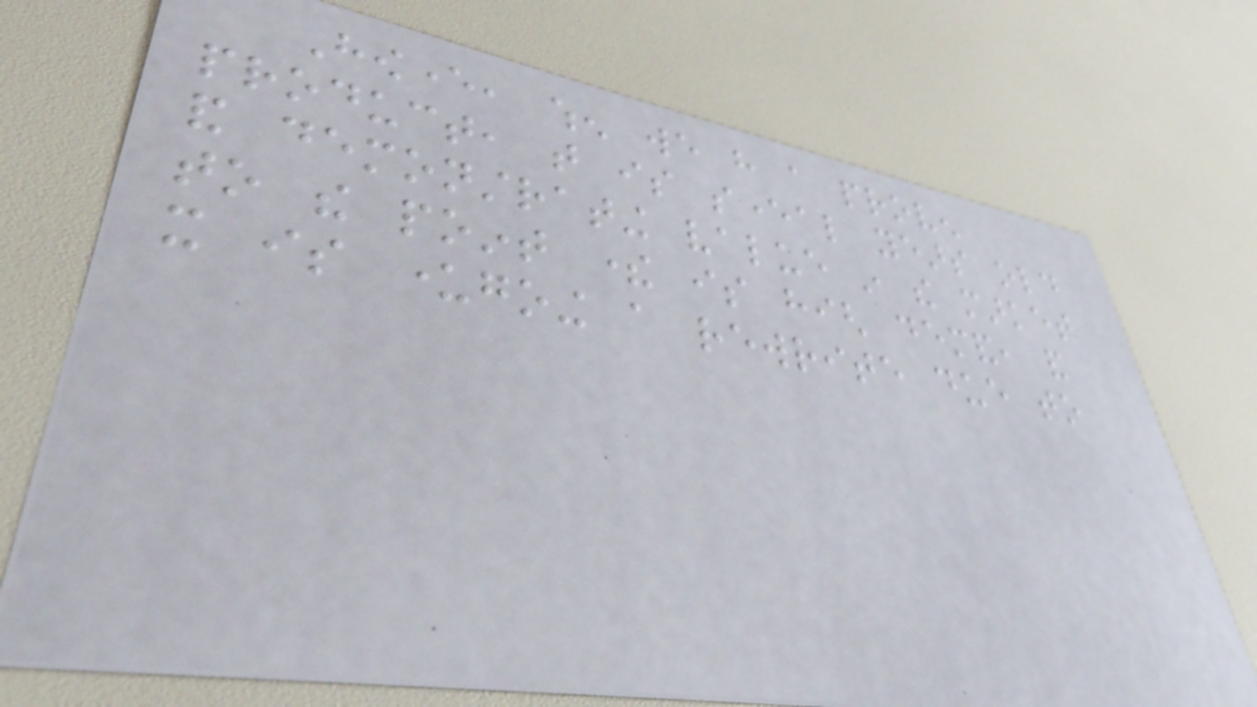However, when we have a proven
product, that is several years old
and demonstrating value in the market
to the point there is high demand, and
it is undergoing a rewrite due to
